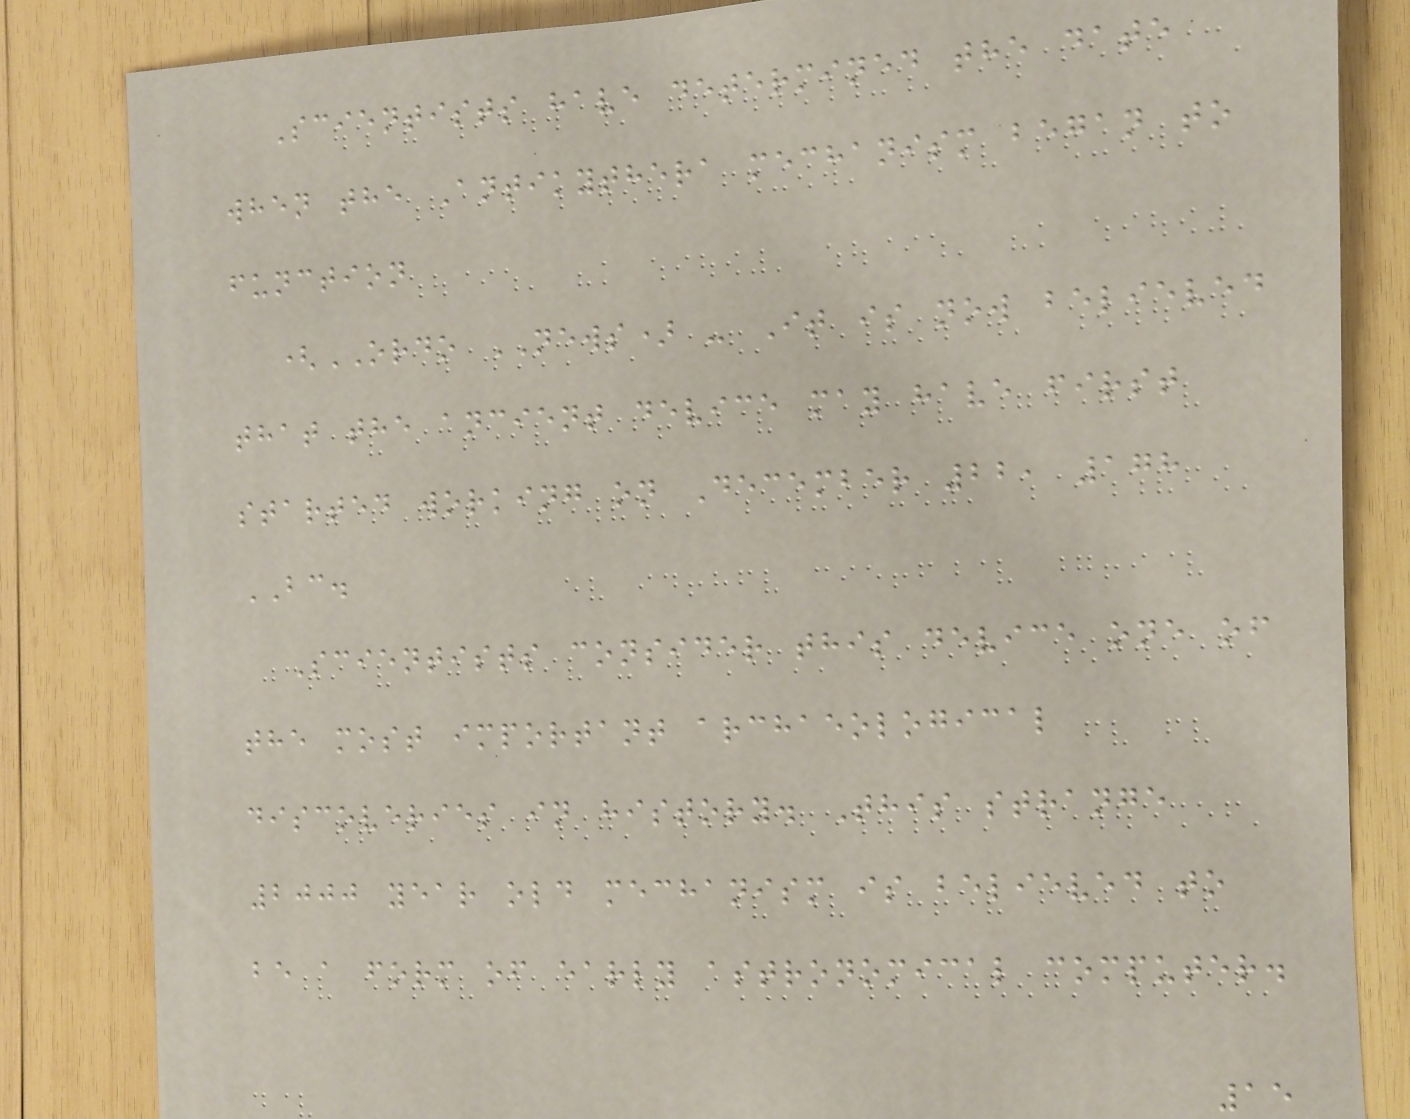Scientists have determined the date
when the Antikythera mechanism began to
function
(ORDO NEWS) - It is now believed
that the ancient device may have first
started working on December 22, 178
BC.
Scientists consider this device one of
the most important archaeological
discoveries in history. This strange
2000 year old mechanism is believed to
be a form of early astronomical computer.
15
